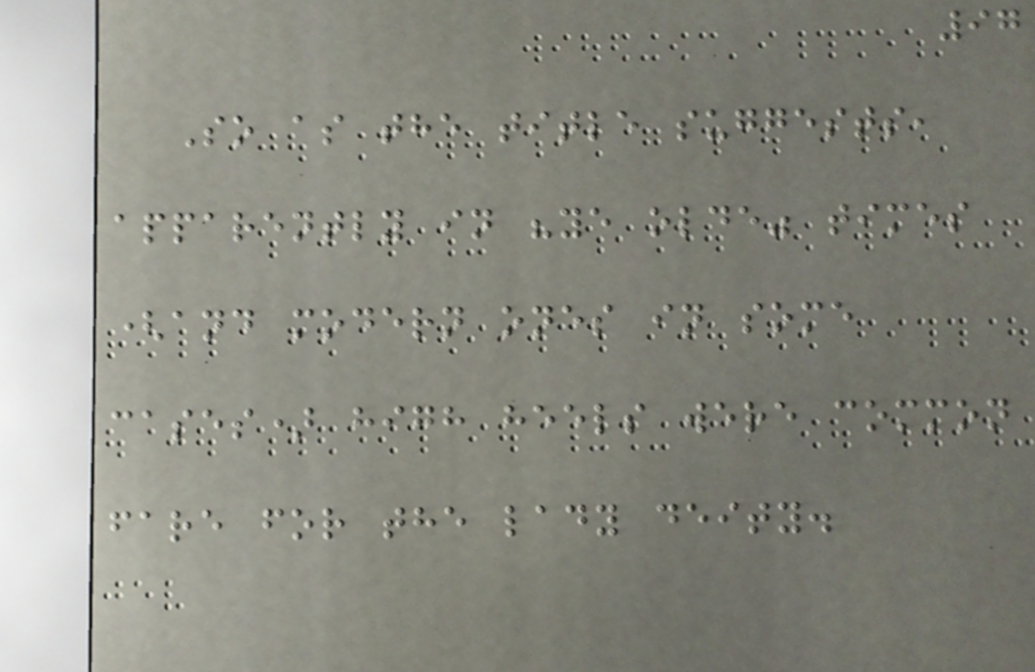97
So as the title suggests,
apparently in "ye olde" times
(and modern ones in some
cases) high heels were common
fare for the lady deity.
